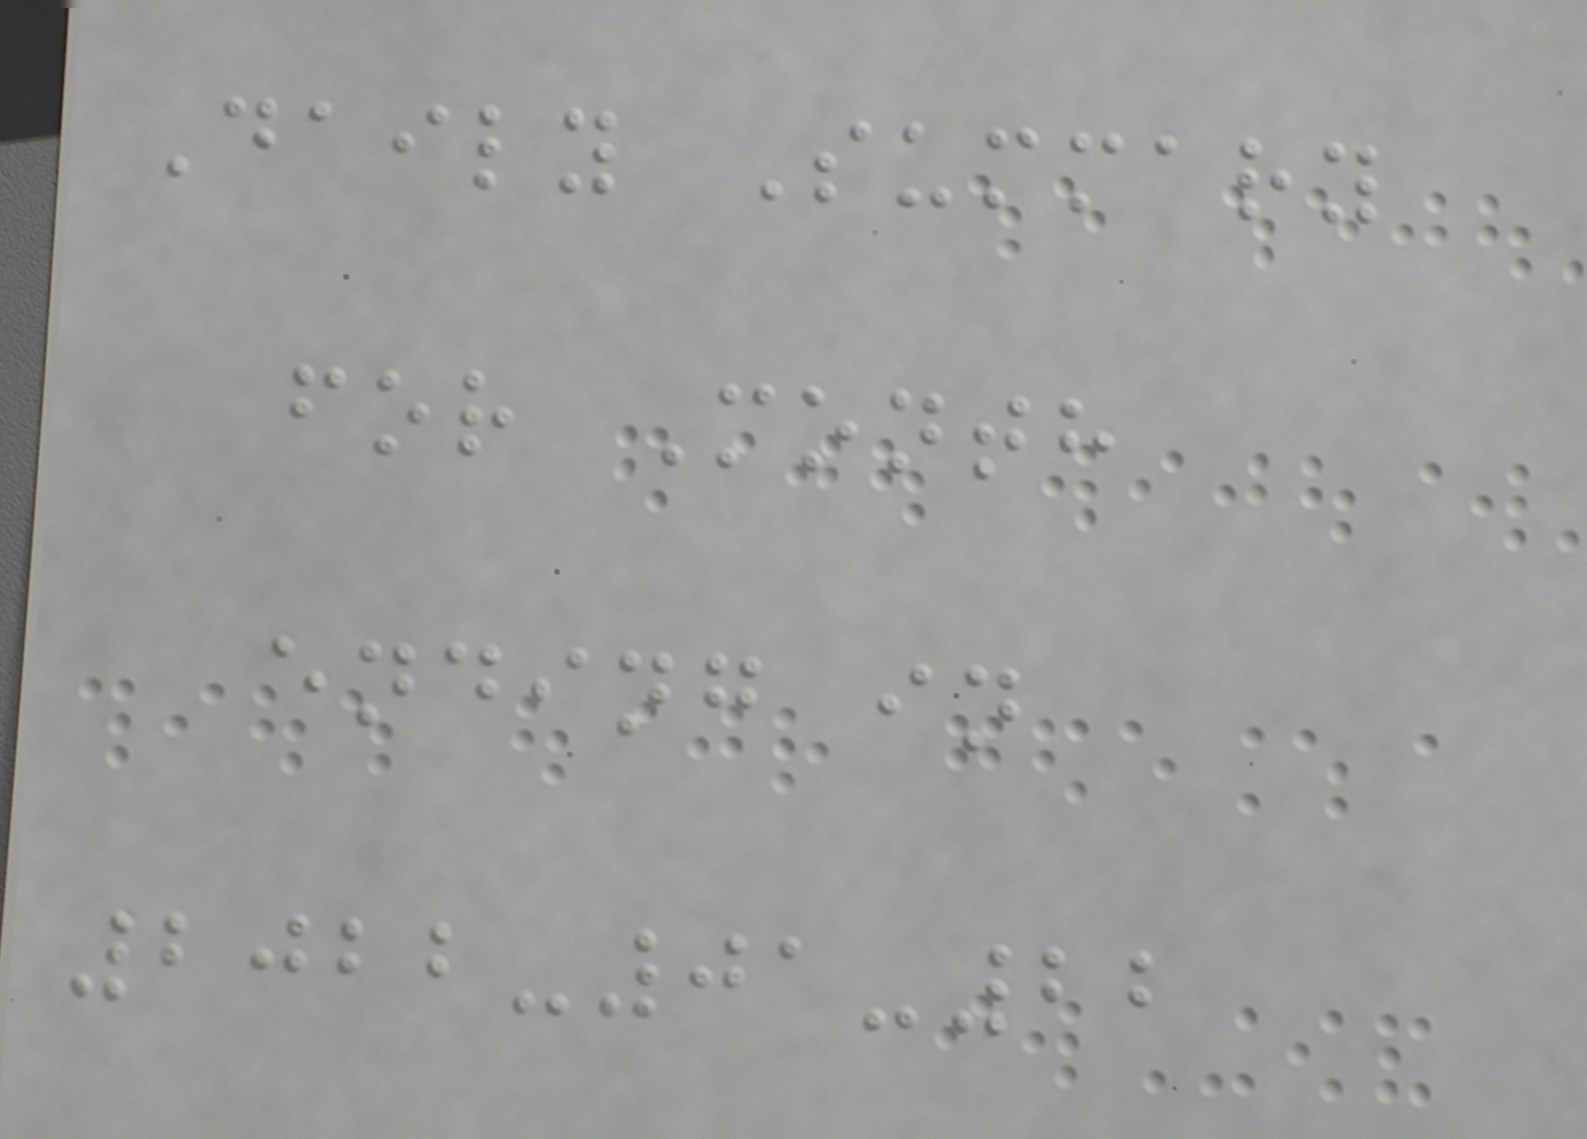Daily Summary
for Month
ending in
2022-01-22
